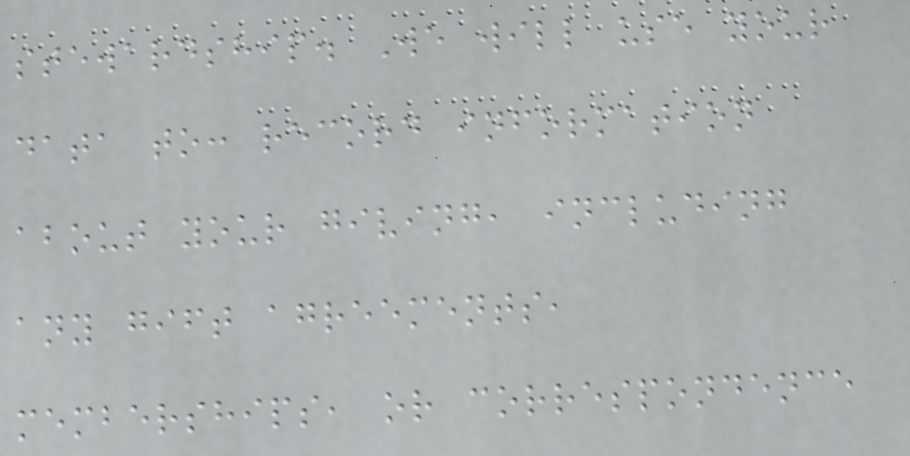stewardship. We will use your
data to: record information
about your giving, including
any gift agreements,
memberships, or correspondence
